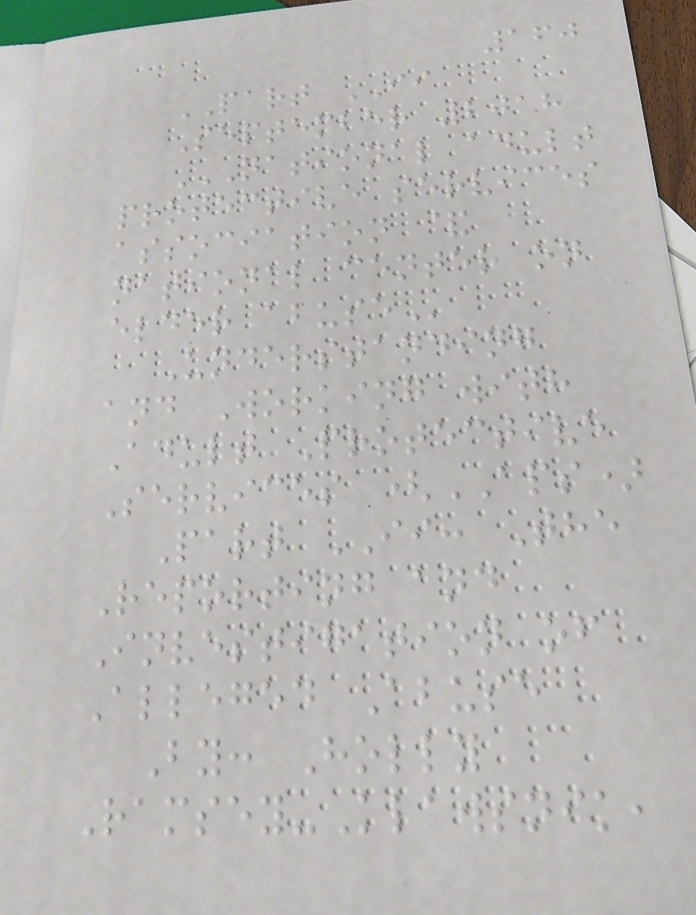160
PART II
September 2018
NATIONAL ADULT
PROTECTIVE SERVICES
ASSOCIATION &
NATIONAL CENTER ON
ELDER ABUSE
Understanding
and Working with
Adult Protective
Services (APS)
Part II: The
Reporting and
Investigation of
Alleged Abuse
By: Holly
Ramsey-Klawsnik,
